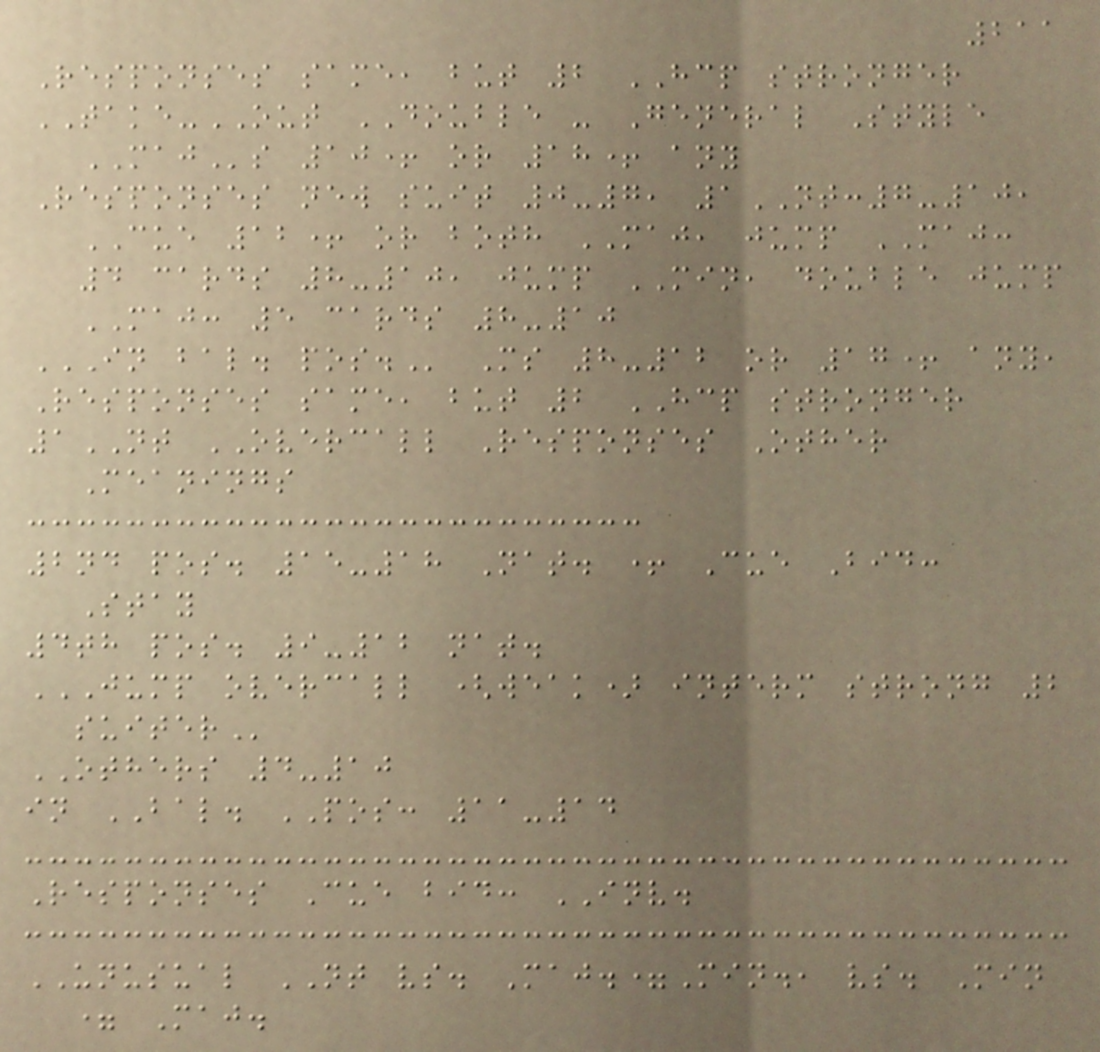211
Responses same, but 2 HCP stronger
TAKE-OUT DOUBLE - General Style
MAJs 10+ or 18+ any
Responses new suit 0-7, 1NT:7-10,
CUE 12+ or both MAJ, jump MAJ:
4 cards 8-10, jump MIN, double jump
MAJ: 5 cards 8-10
IN BAL. POS. Ms 8-12 or 17+ any,
Responses same, but 2 HCP stronger
1NT OVERCALL Responses Other
Meanings
2nd pos. 15-18 Nat. + Cue Bid:
Stay
4th pos. 9-12 nat.
JUMP OVERCALL (WEAK) INTERM STRONG 2
SUITER
OTHERS 4-10
in BAL. POS: 11-14
Responses Cue bid: INV.
UNUSUAL NT vs. Maj.=Min., vs. Min
= Maj.
